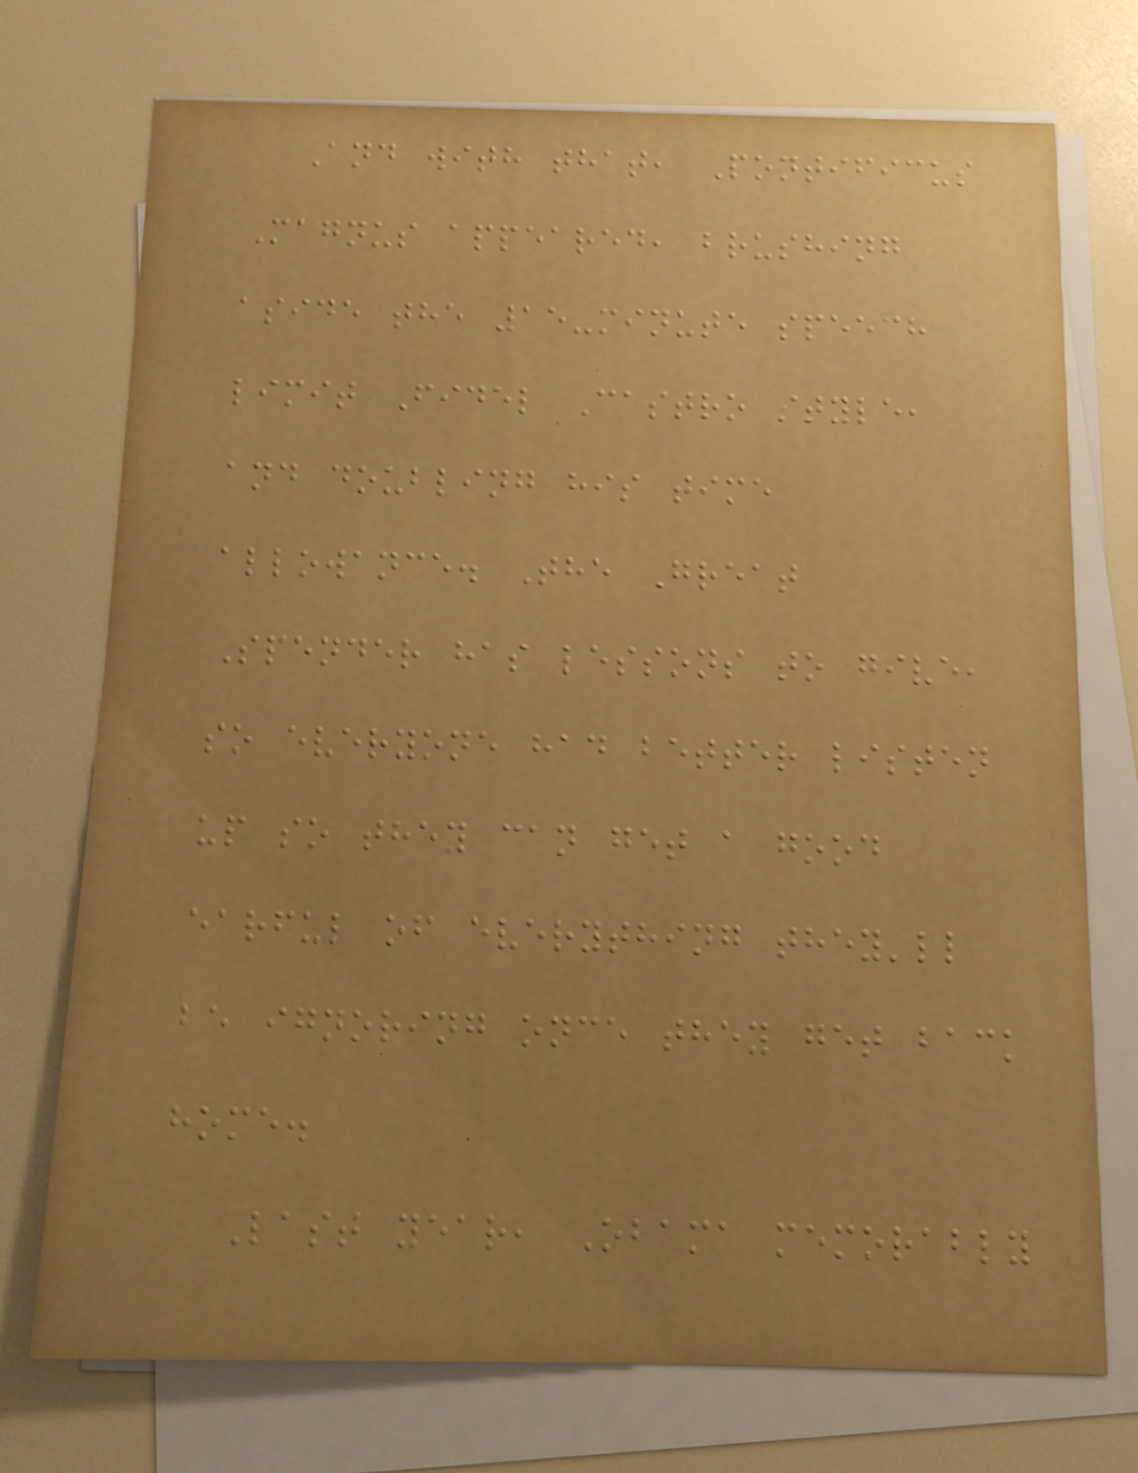And with that, Pontificus
Magnus appeared, brushing
aside the 15-minute speech
limit Fidel Castro style,
and doubling his time
allowance. The Great
Spender has lessons to give,
so everyone had better listen
up so they can get a good
earful of everything they'll
be ignoring once they get back
home.
Last year, Obama memorably
